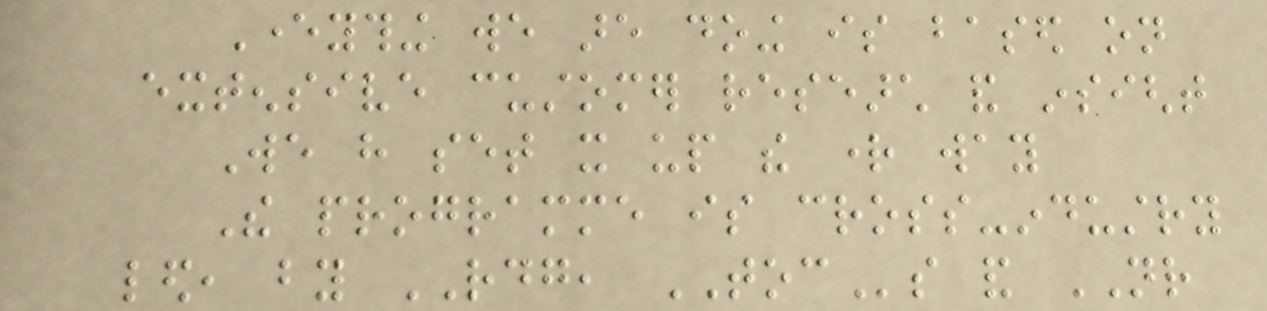Everything we are doing is based on
extensive customer research and insight
We have set it up the right way
The programme is cross-industry
led, by RDG, TOCs and NR
